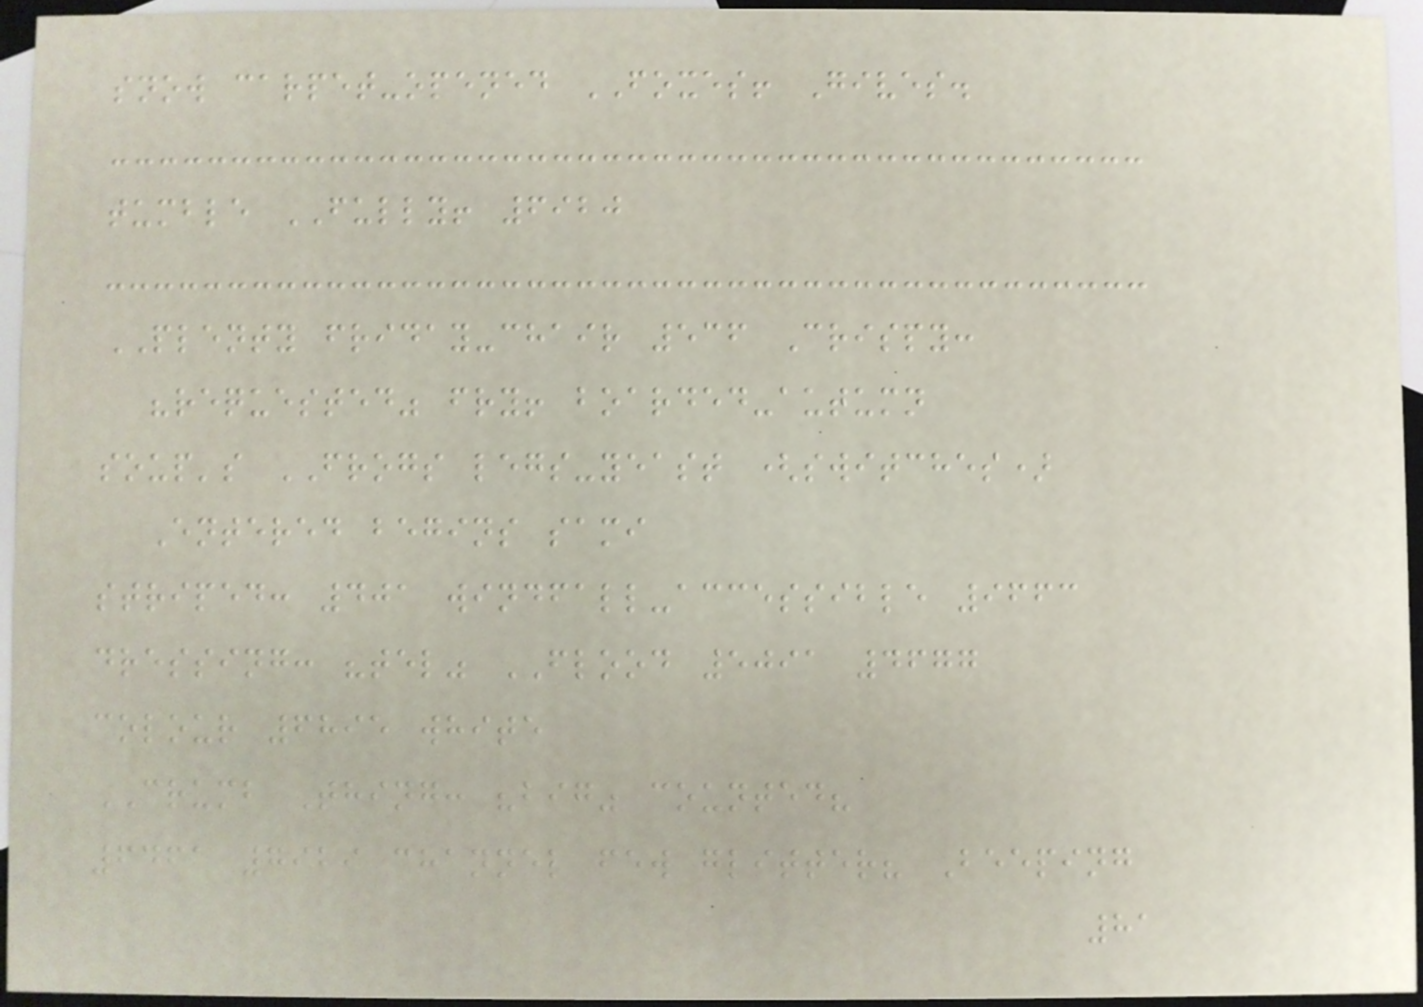snow carpet-opened FOXES! Gives.
tumble FULLY! 6920
PLENTY friday-chair 536 Crispy:
"requested" fry! boarded-autumn
soup's FROGS legs-yeast (switches)
Entered begins sami
striped: 401 windfall-accessible 9663
dressing: "tel" FLOOD 5091 4677
colour 6895 white
CRUMB Thing: "big" counted?
6461 7929 channel few glitter? Beeping
81
